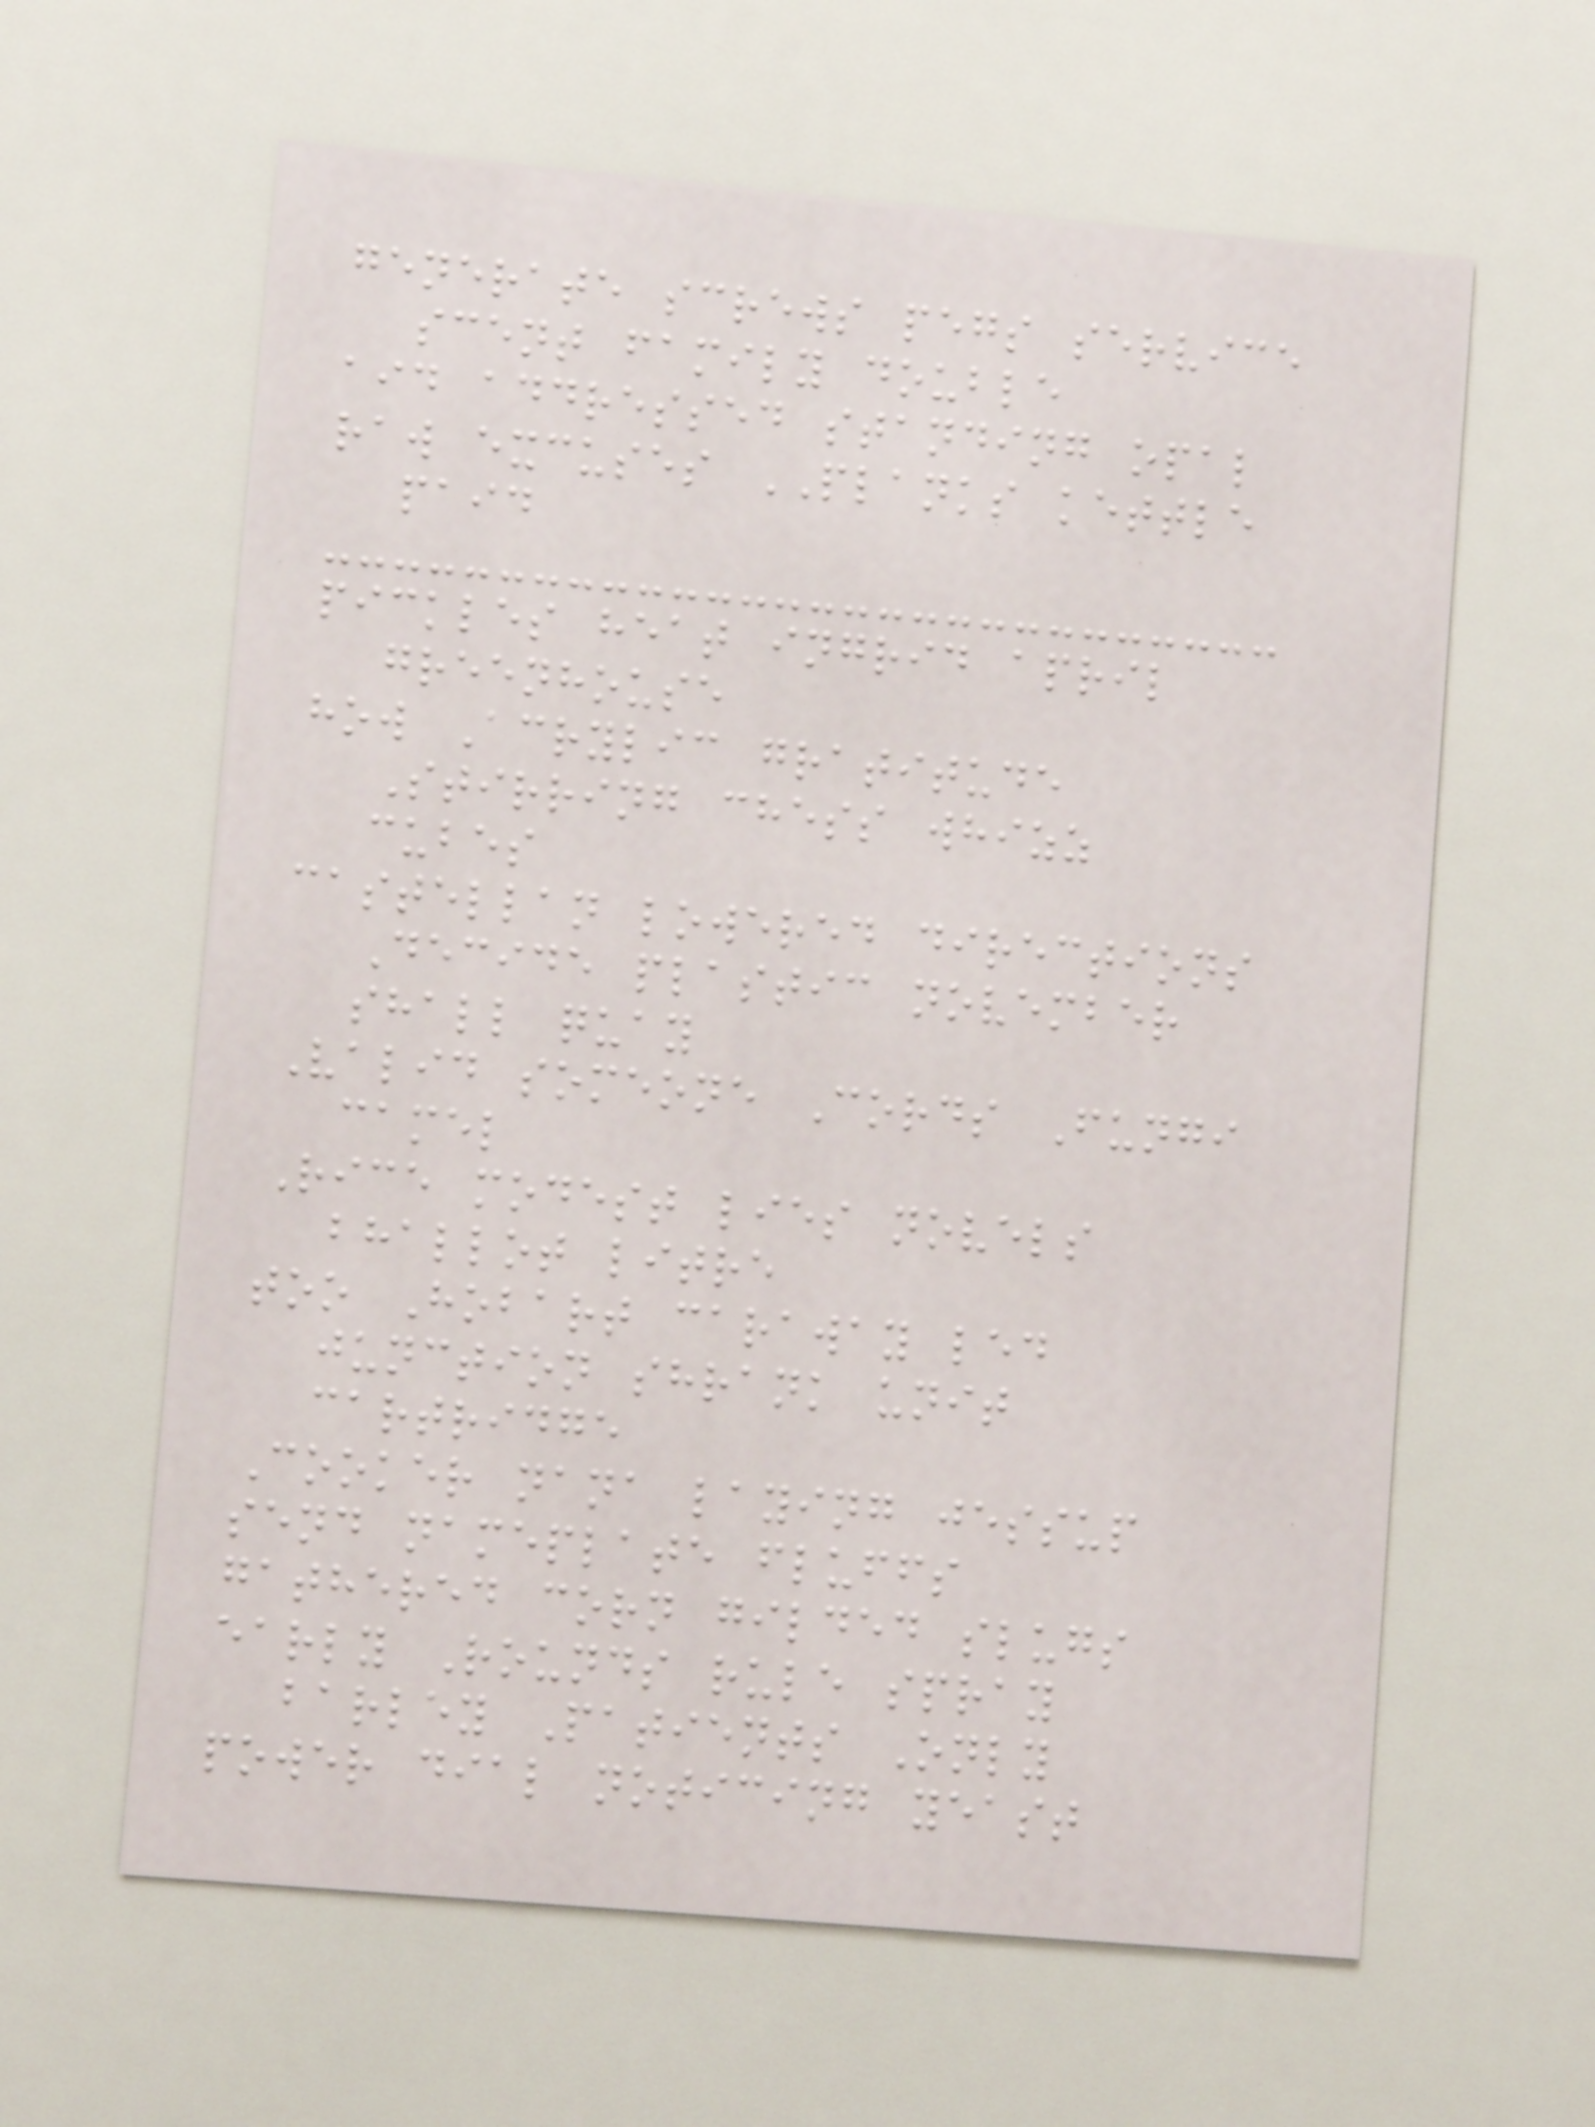generate screws pegs service
scent family double
aid addressed standing opal
raw excuses PLANKS kettle
paid
pickles heat ingrid april
greenhouse
how Acrylic gratitude
Stirring chess whizz
cubes
castellan lowered directions
Decide plastic november
shall quay
Valid someone Cords Fungi
camel
Rice modest lies novels
bhallot litre
too Hobart caraway led
junction shrank unit
cartridge
Cooker nana laying jessup
send nameplate fluffs
gathered corn gilded slugs
early Rounds rule spray
barley Patients Only
power dial noticing yeast
